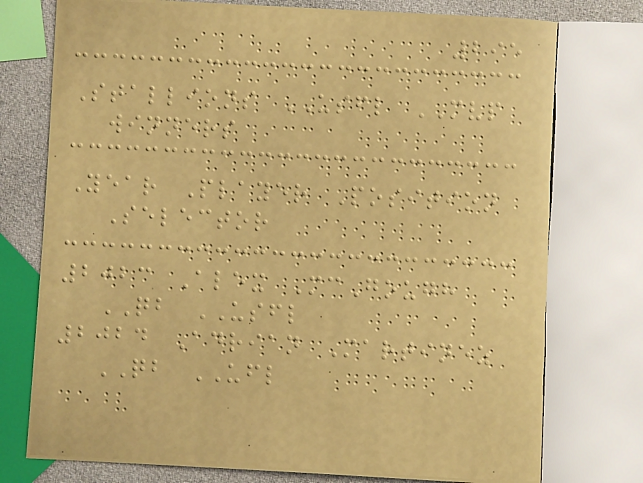295
Stallions USFL MVP
winners
Year Player Position
Selector
2023 Alex McGough
QB USFL
2024 Adrian Martinez
QB UFL
